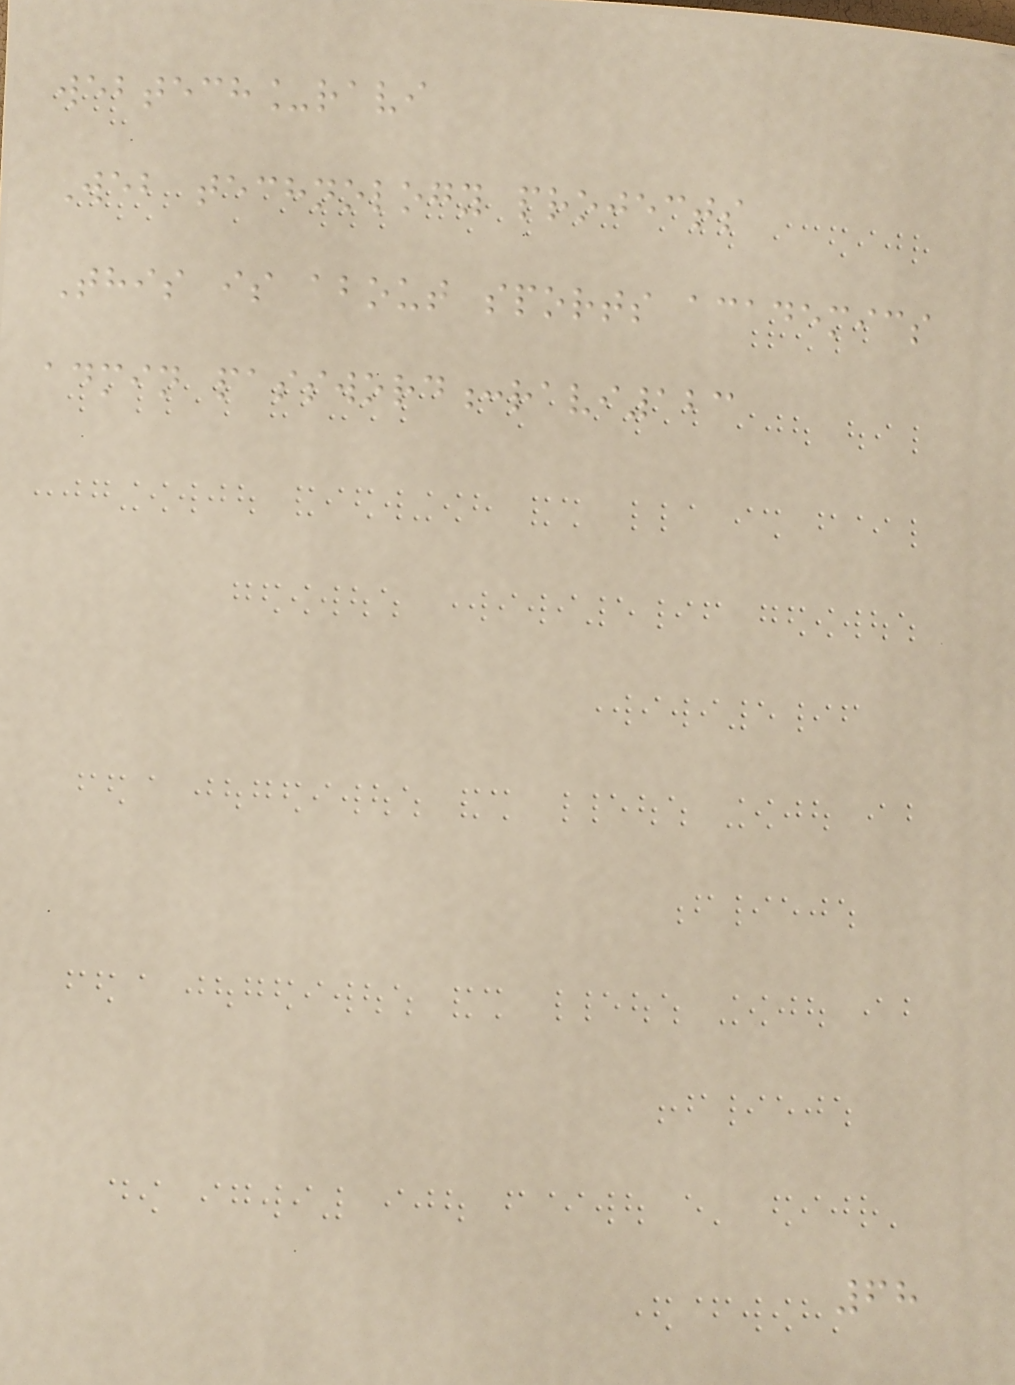webtech_ravi
Web technology projects
This is about sports academics
admin password:ravi123
68
